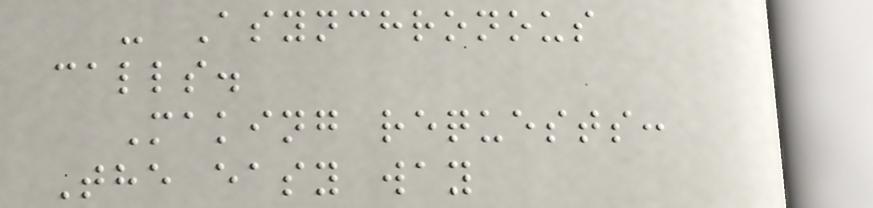- Asynchronous
calls.
Making requests:
The easy way
